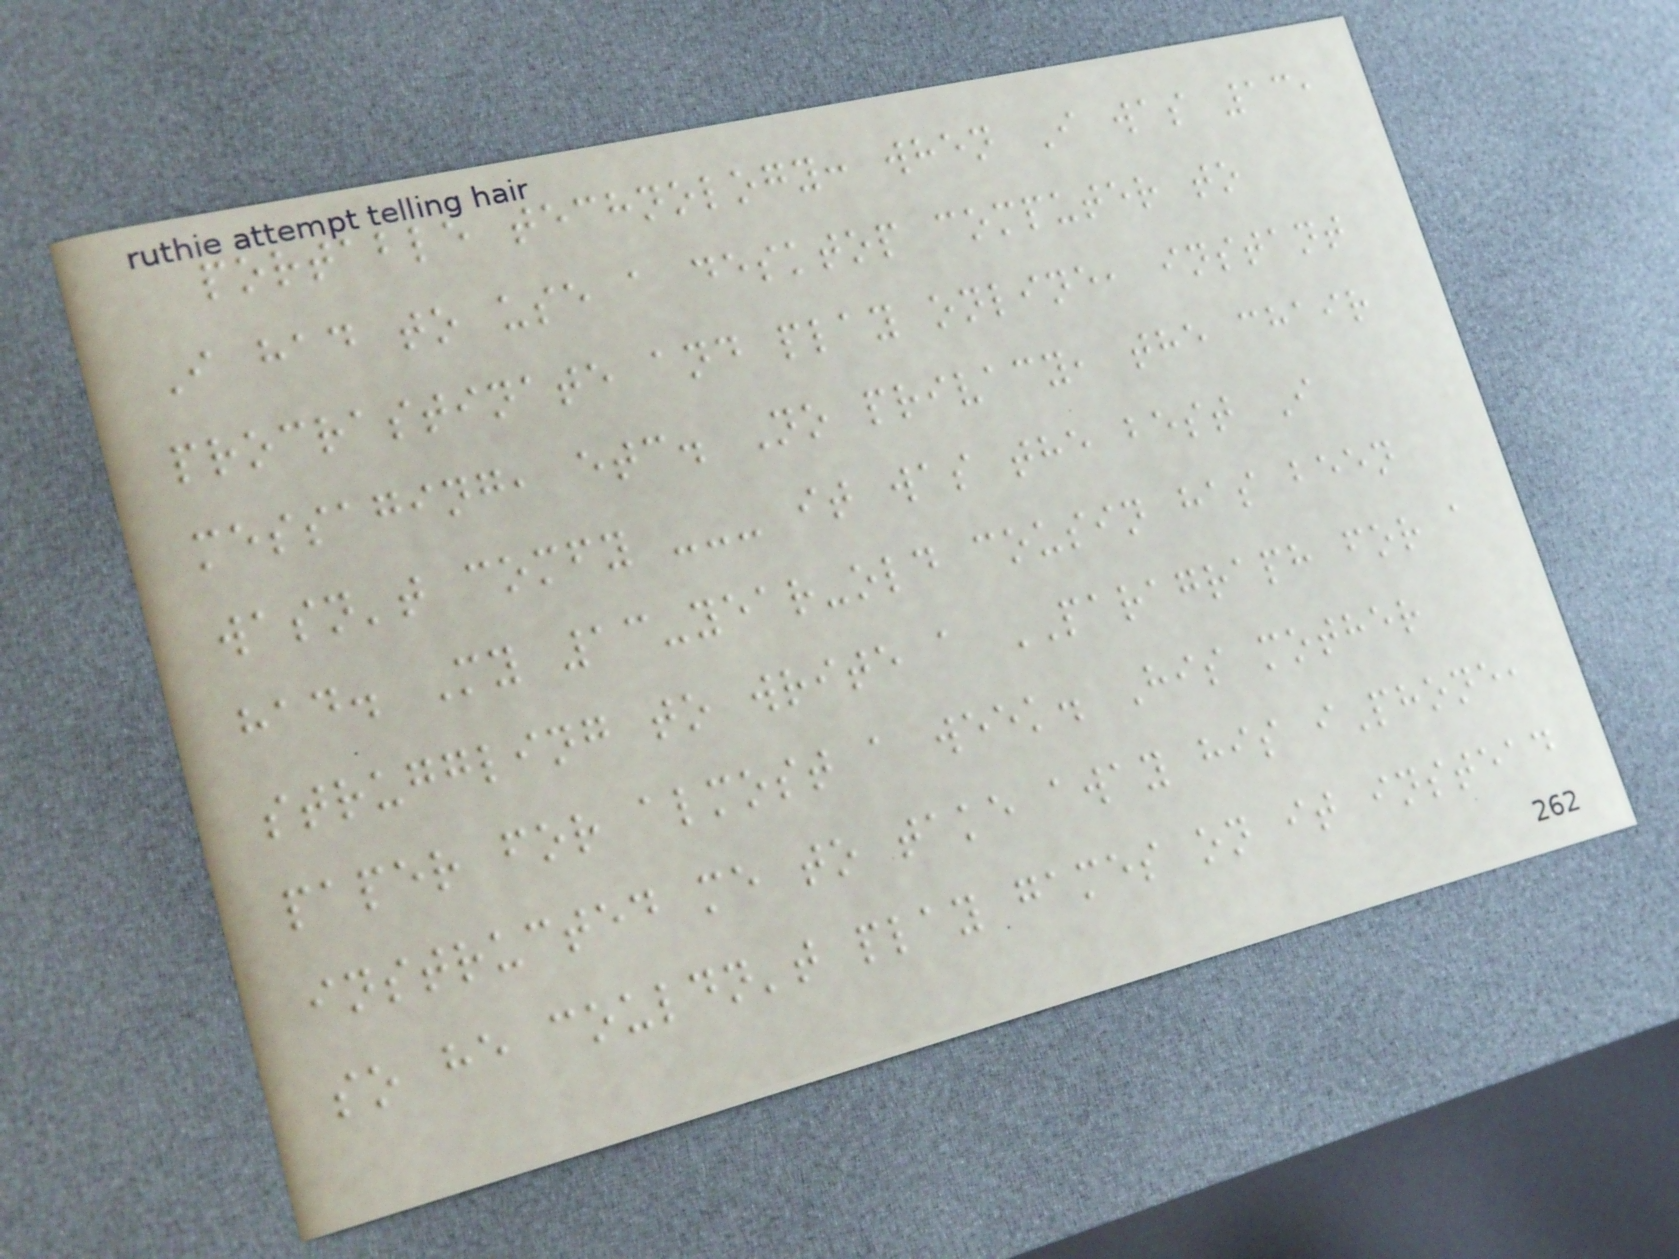portable technology: when I was 13,
I had to use a desktop computer to
procrastinate and play online, instant
messaging, etc. No privacy, the chair
wasn't comfy --- it was the best I
had. My 13-year-old cousin has been
struggling to write a PARAGRAPH for a
paper for almost a week. His mother
instructed me to take away his iPhone,
so he couldn't play games on it instead
